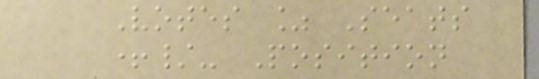Votes % Seats
+/- Position
